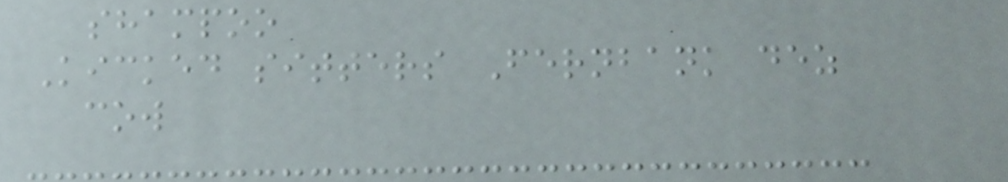shampoo
Kicked sitters Fernbank dez
cow
